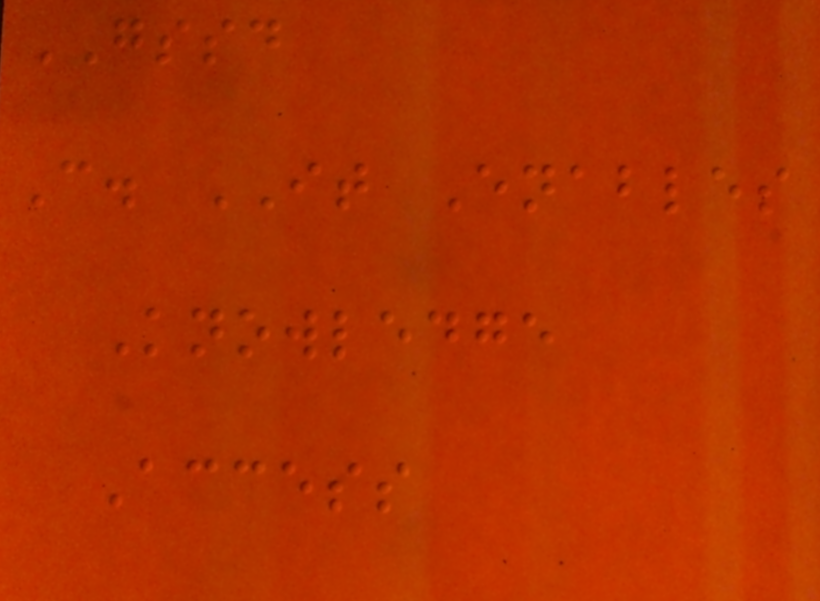GSSD
C. IT Enables
Knowledge
Access
